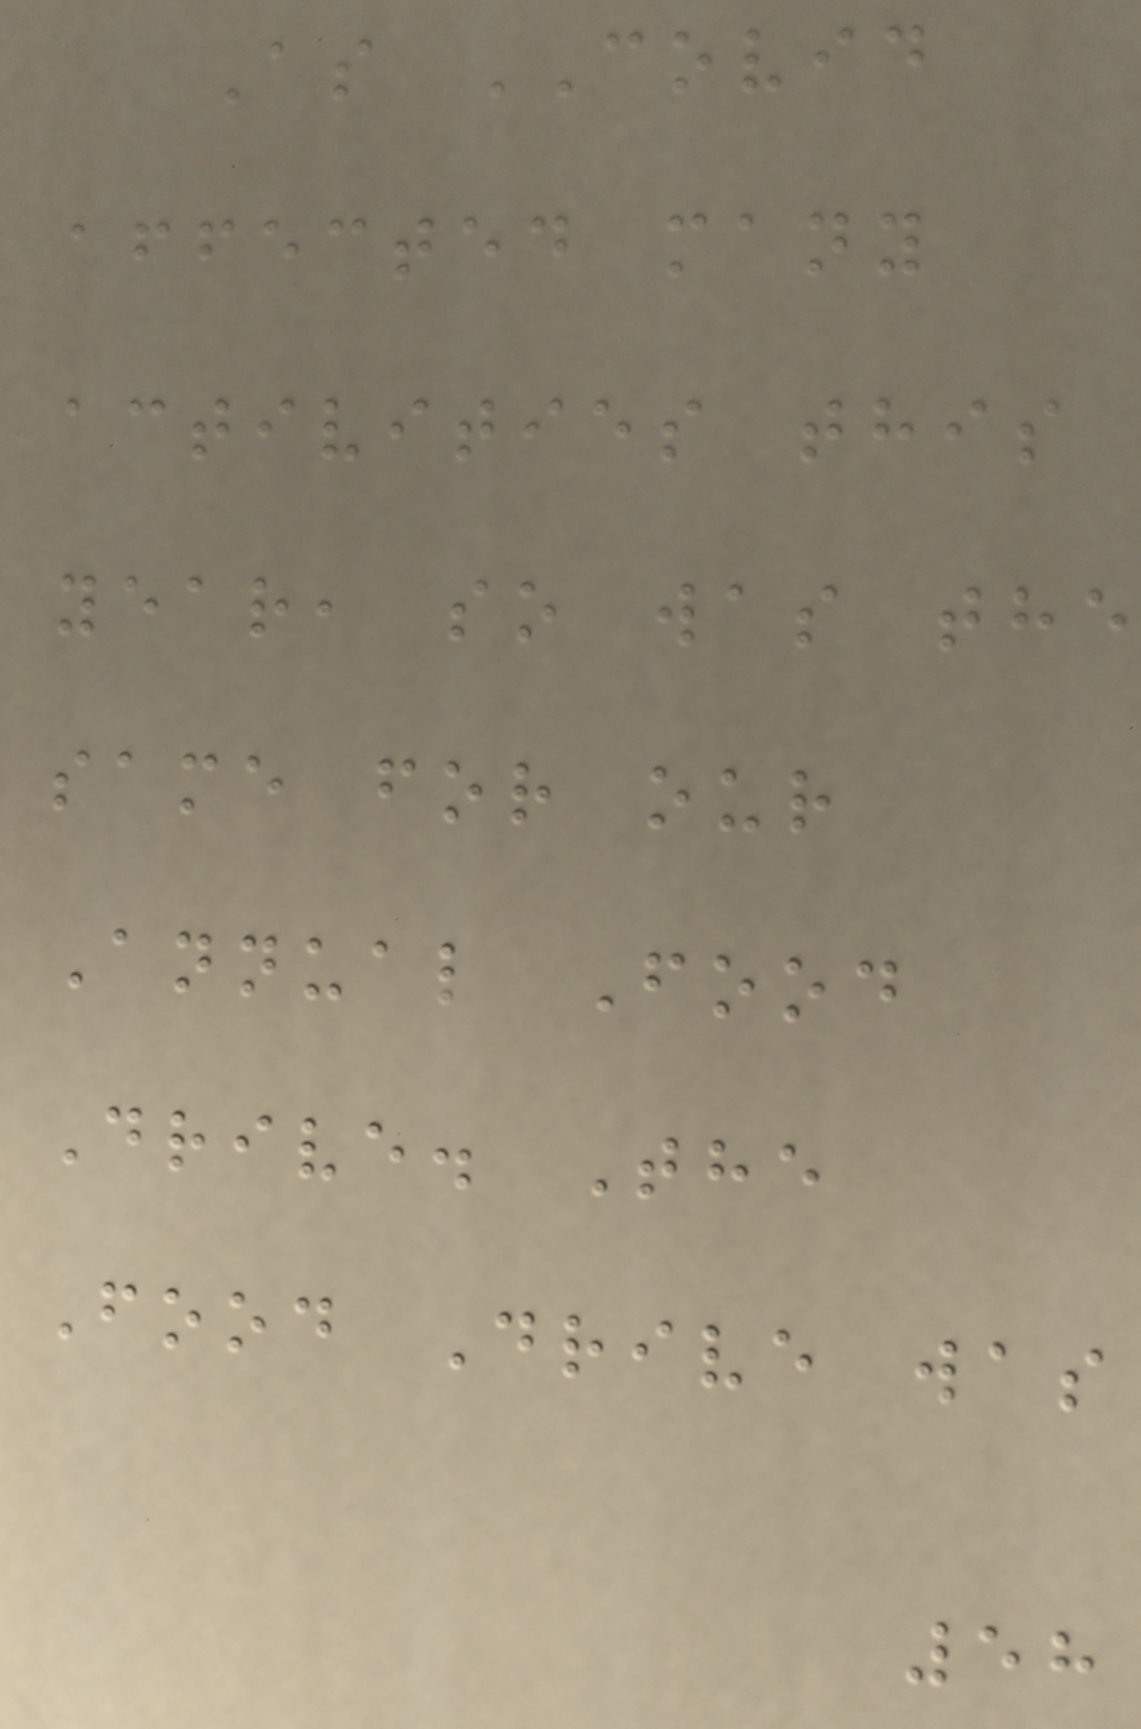As COVID
affected many
activities this
year, so was the
same for our
Annual Food
Drive. The
Food Drive was
58
